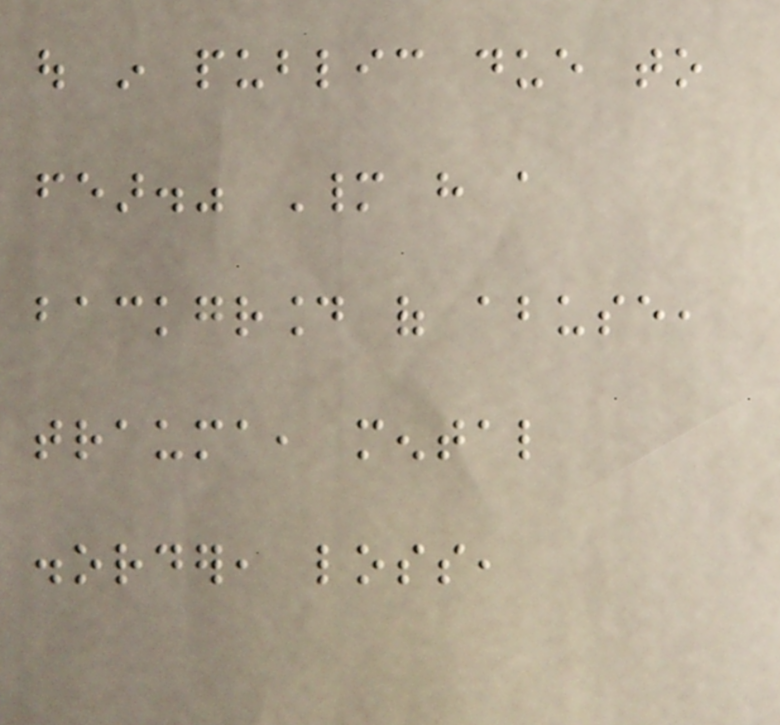out in public due to
fear." Many have a
background of abuse,
trauma, mental
disorder, loss,
